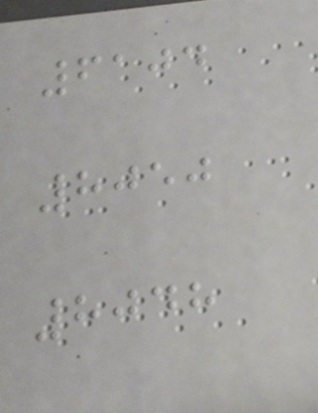6104
8050
8048
